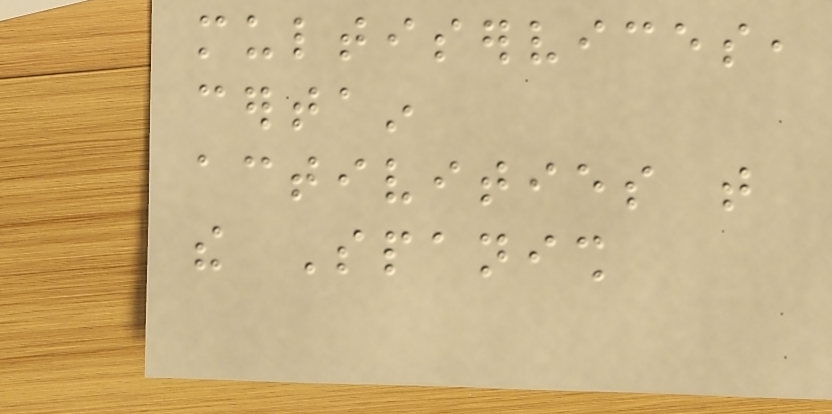multiservices,
certain
activities that
the Spanish
